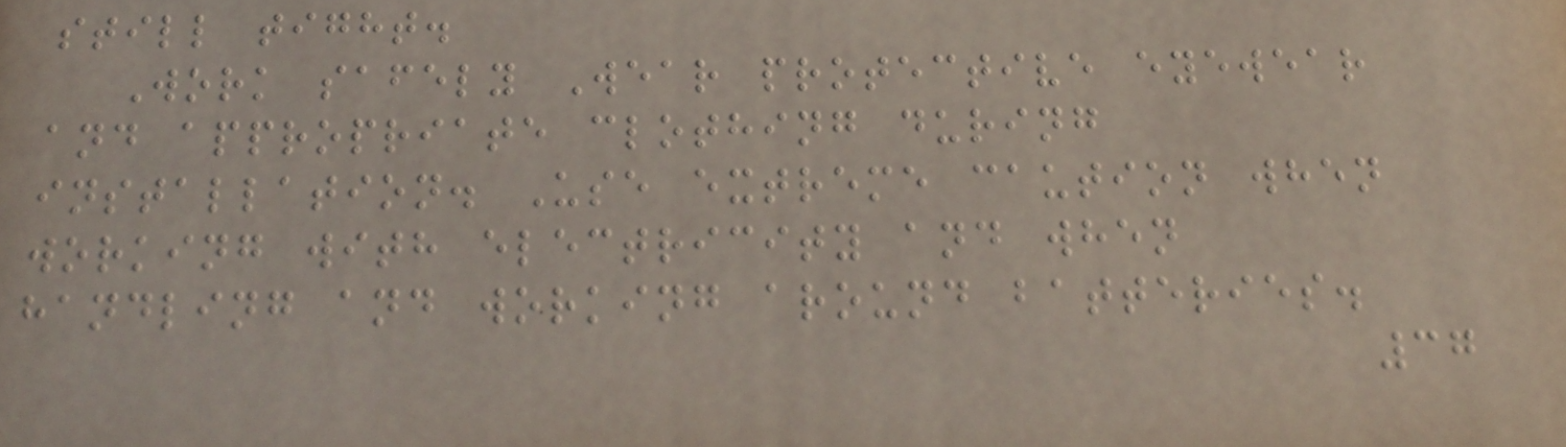still tight.
Work safely Wear protective eyewear
and appropriate clothing during
installation. Use extreme caution when
working with electricity and when
handling and working around batteries.
37
